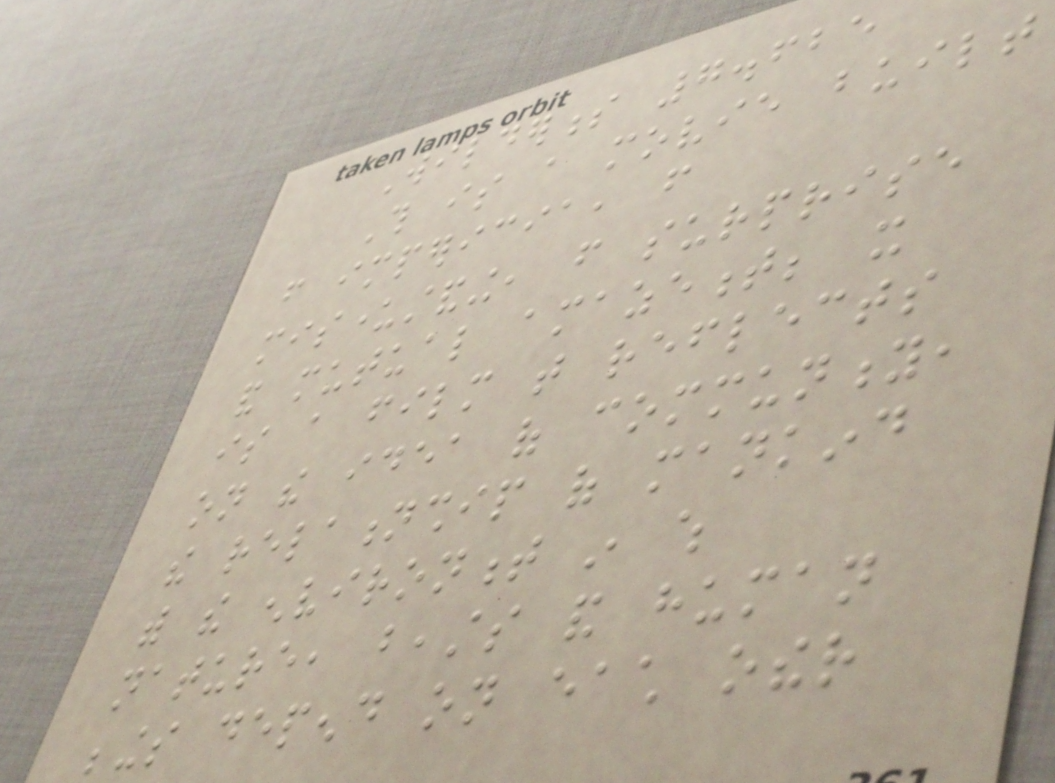Wilderness 7.625
This is a movie built
from impericia, from
misunderstanding, from surprise
and mutual amazement; it
is a film that reflects
on the idea of community,
the relationship of mankind
with the environment in which
nature, beasts and human
beings depend on each other
